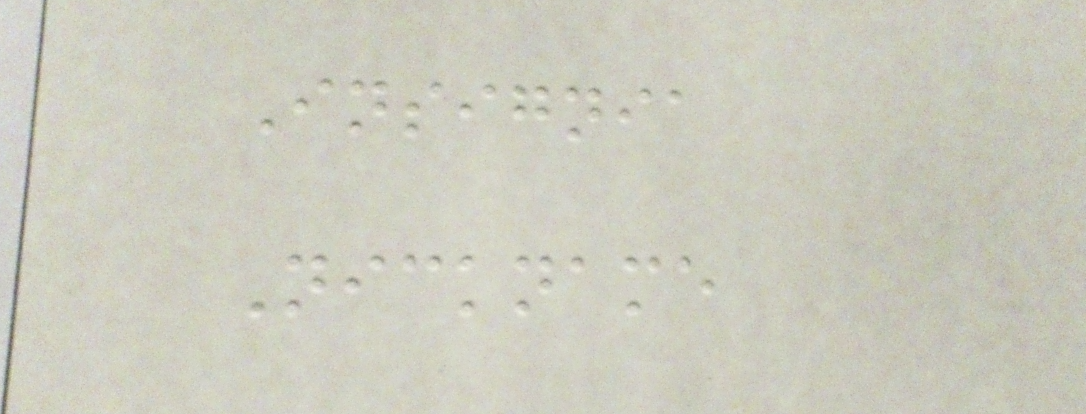Insignia
Nickname
